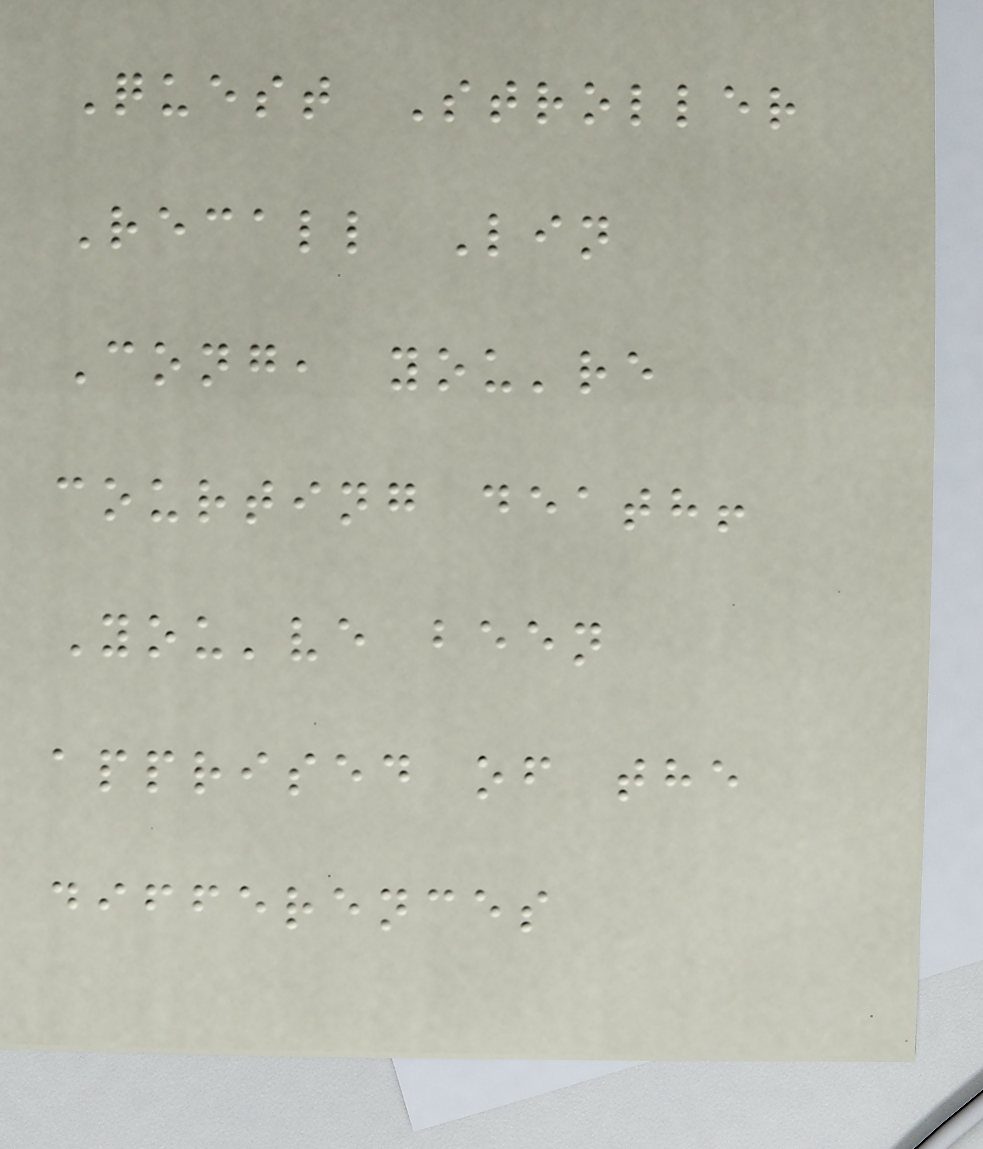Quest Stroller
Recall Lin
Cong, you're
courting death!
You've been
apprised of the
differences
